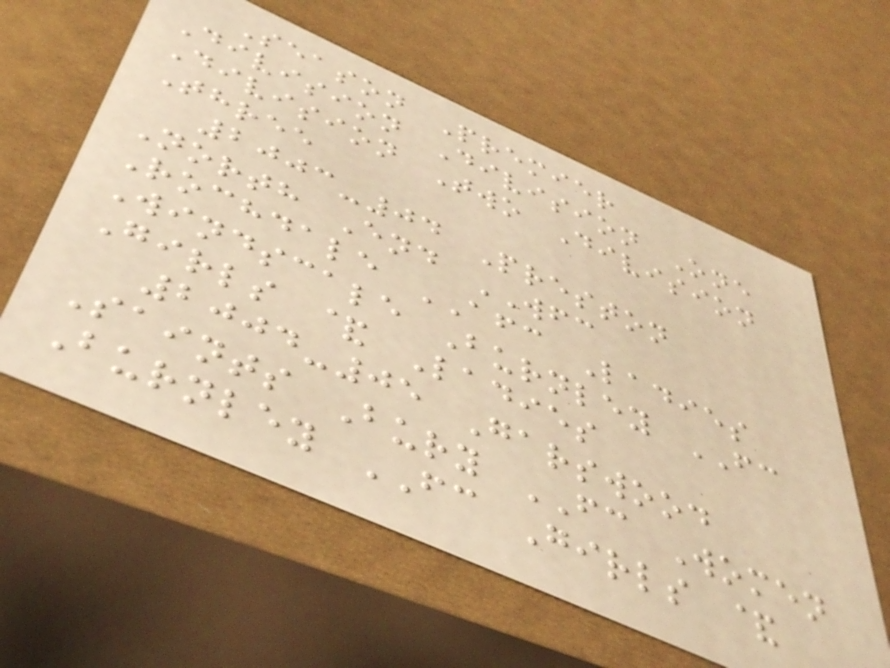Season Premier
Division Division One
Division Two Division
Three
2003-04 Preston
North End WFC
Rochdale AFC Ladies
Windscale Burnley FC
Girls & Ladies
2004-05 Garswood
Saints Bury FC Women
Burnley FC Girls &
